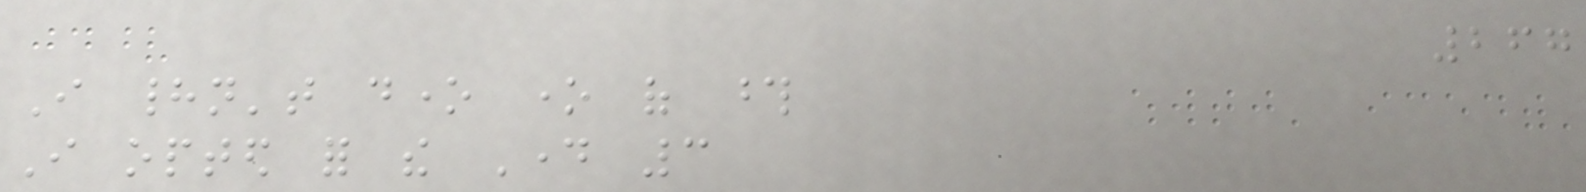267
I hadn't done one of those
I opted for the Day 3
